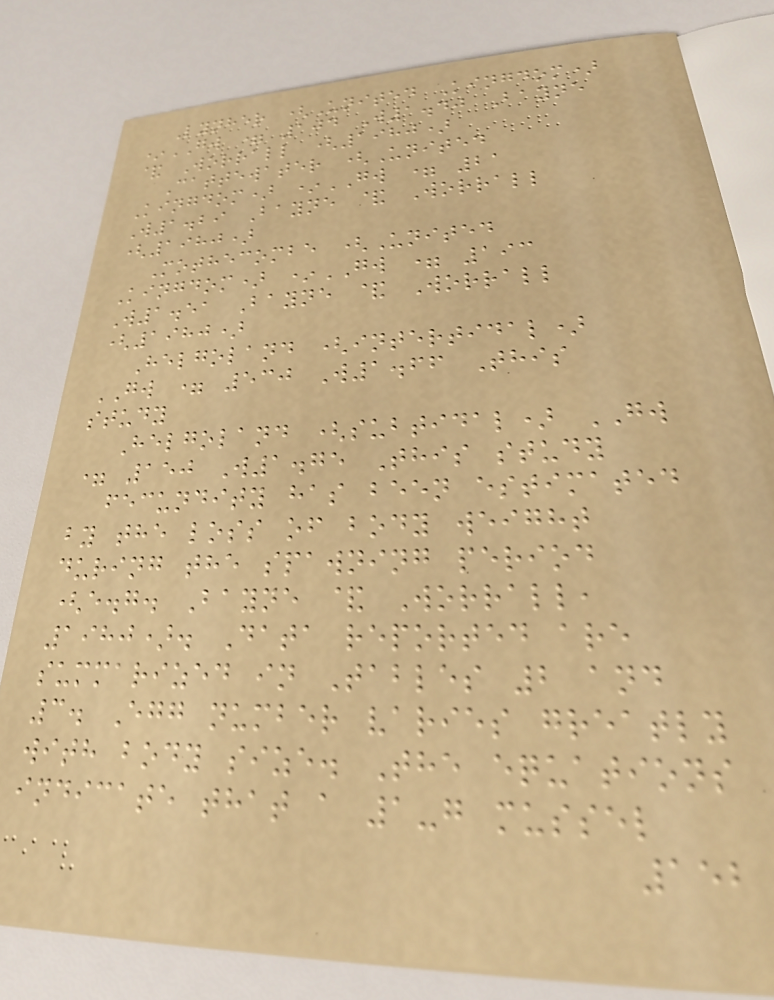Lynher (United Kingdom)
*GW = 104 W1.40 Bayne
& Worrall (1980)
Cattewater (United
Kingdom) *GW = 21
W1.29 Bayne & Worrall
(1980)
Mothecombe (United
Kingdom) *GW = 193
W1.51 Bayne & Worrall
(1980)
Helgoland (intertidal)
GW = 530 W1.66 This
study
Helgoland (subtidal) GW
= 150 W1.75 This study
fecundity has been estimated
by the loss of body weight
during the spawning period
(e.g. Bayne & Worrall,
1980). Data reported are
summarized in Tables 2 and
3. Egg number varies greatly
with body size. The equations
indicate that a 1-g mussel
152
